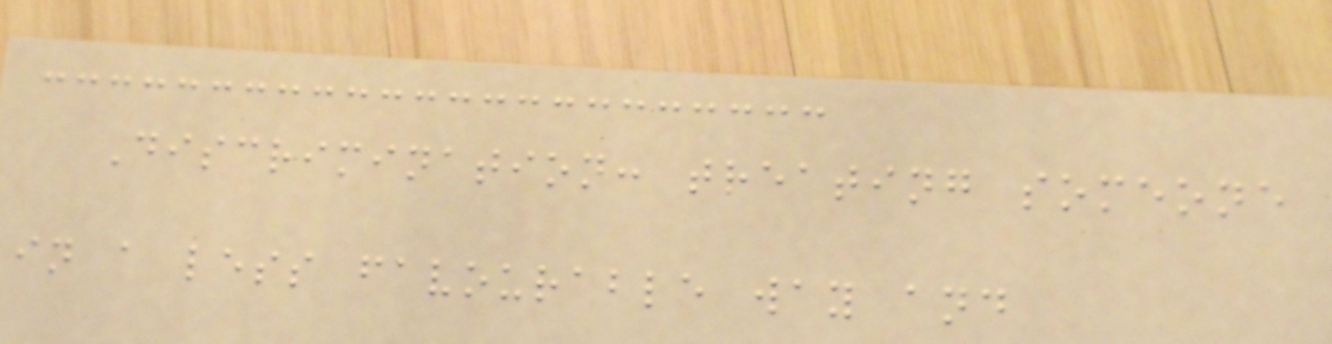Discrimination: treating someone
in a less favourable way and
